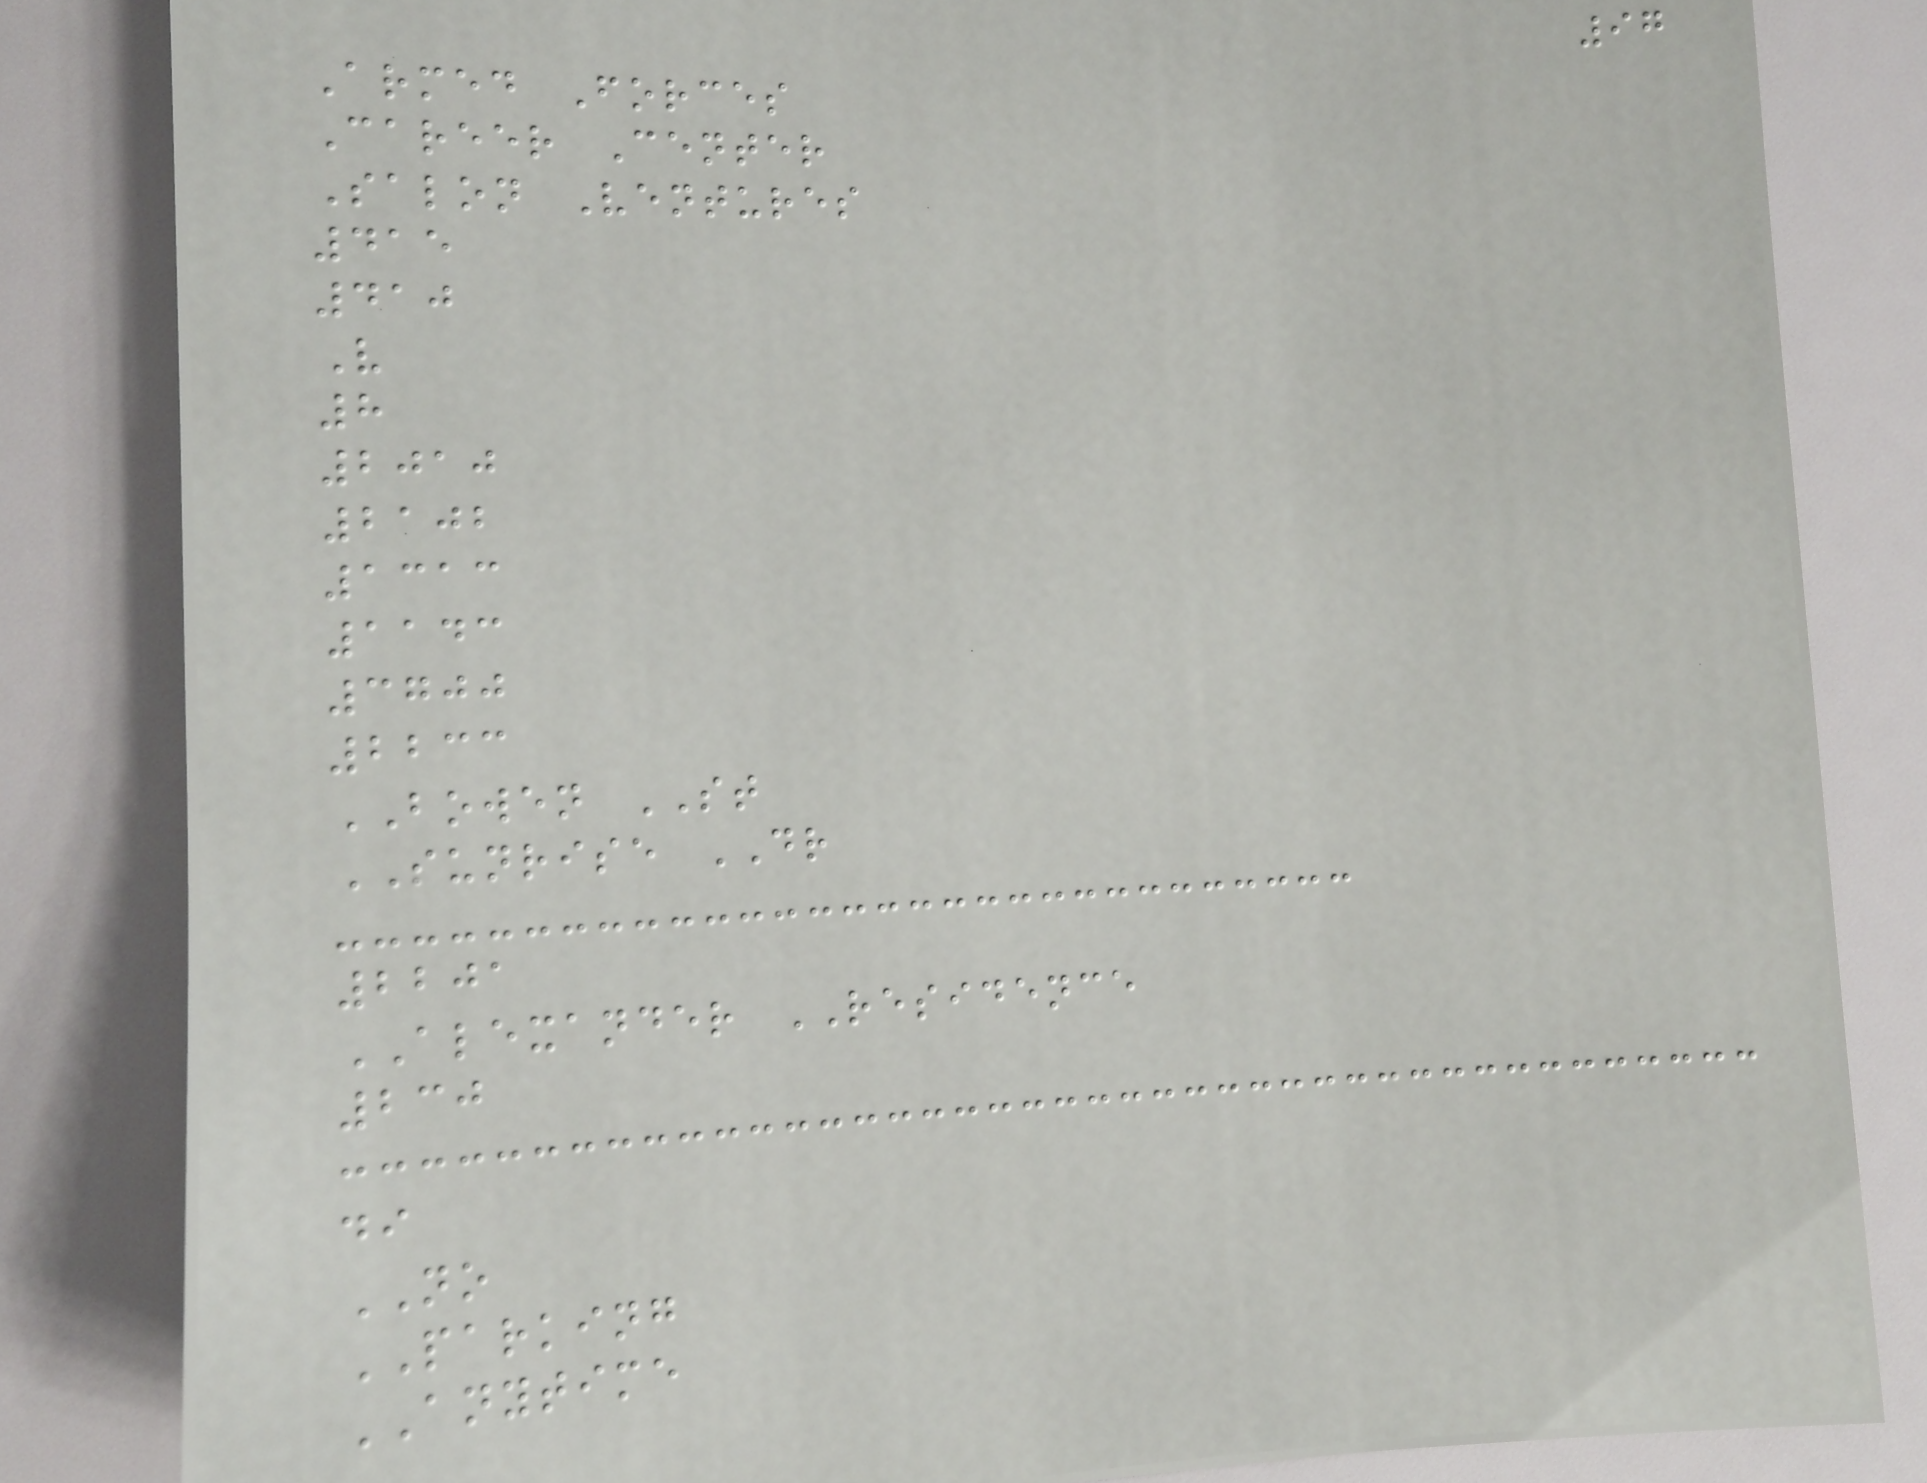97
Armed Forces
Career Center
Salon Ventures
415
410
V
8
2010
2102
1313
1143
3700
2233
BOWEN ST
SUNRISE DR
2201
ALEXANDER RESIDENCE
230
di
NO
PARKING
ANYTIME
